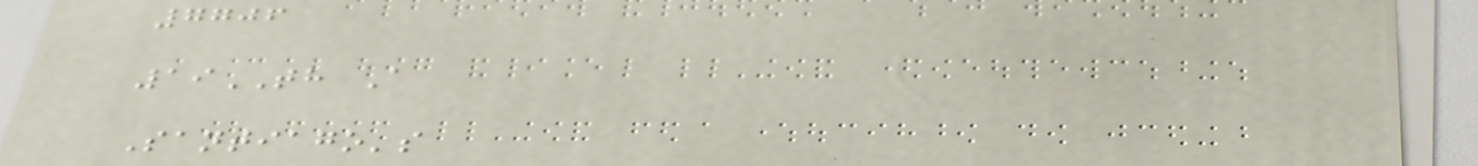7706
19TH A
Santiago's
